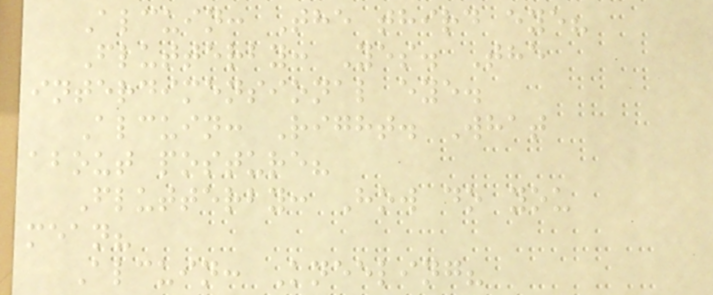Alcuin: The third eye?
Flutterby: Yes. The
interdimensional eye.
Alcuin: Right. What
about posture?
Flutterby: How do you
mean?
Alcuin: Kneeling?
